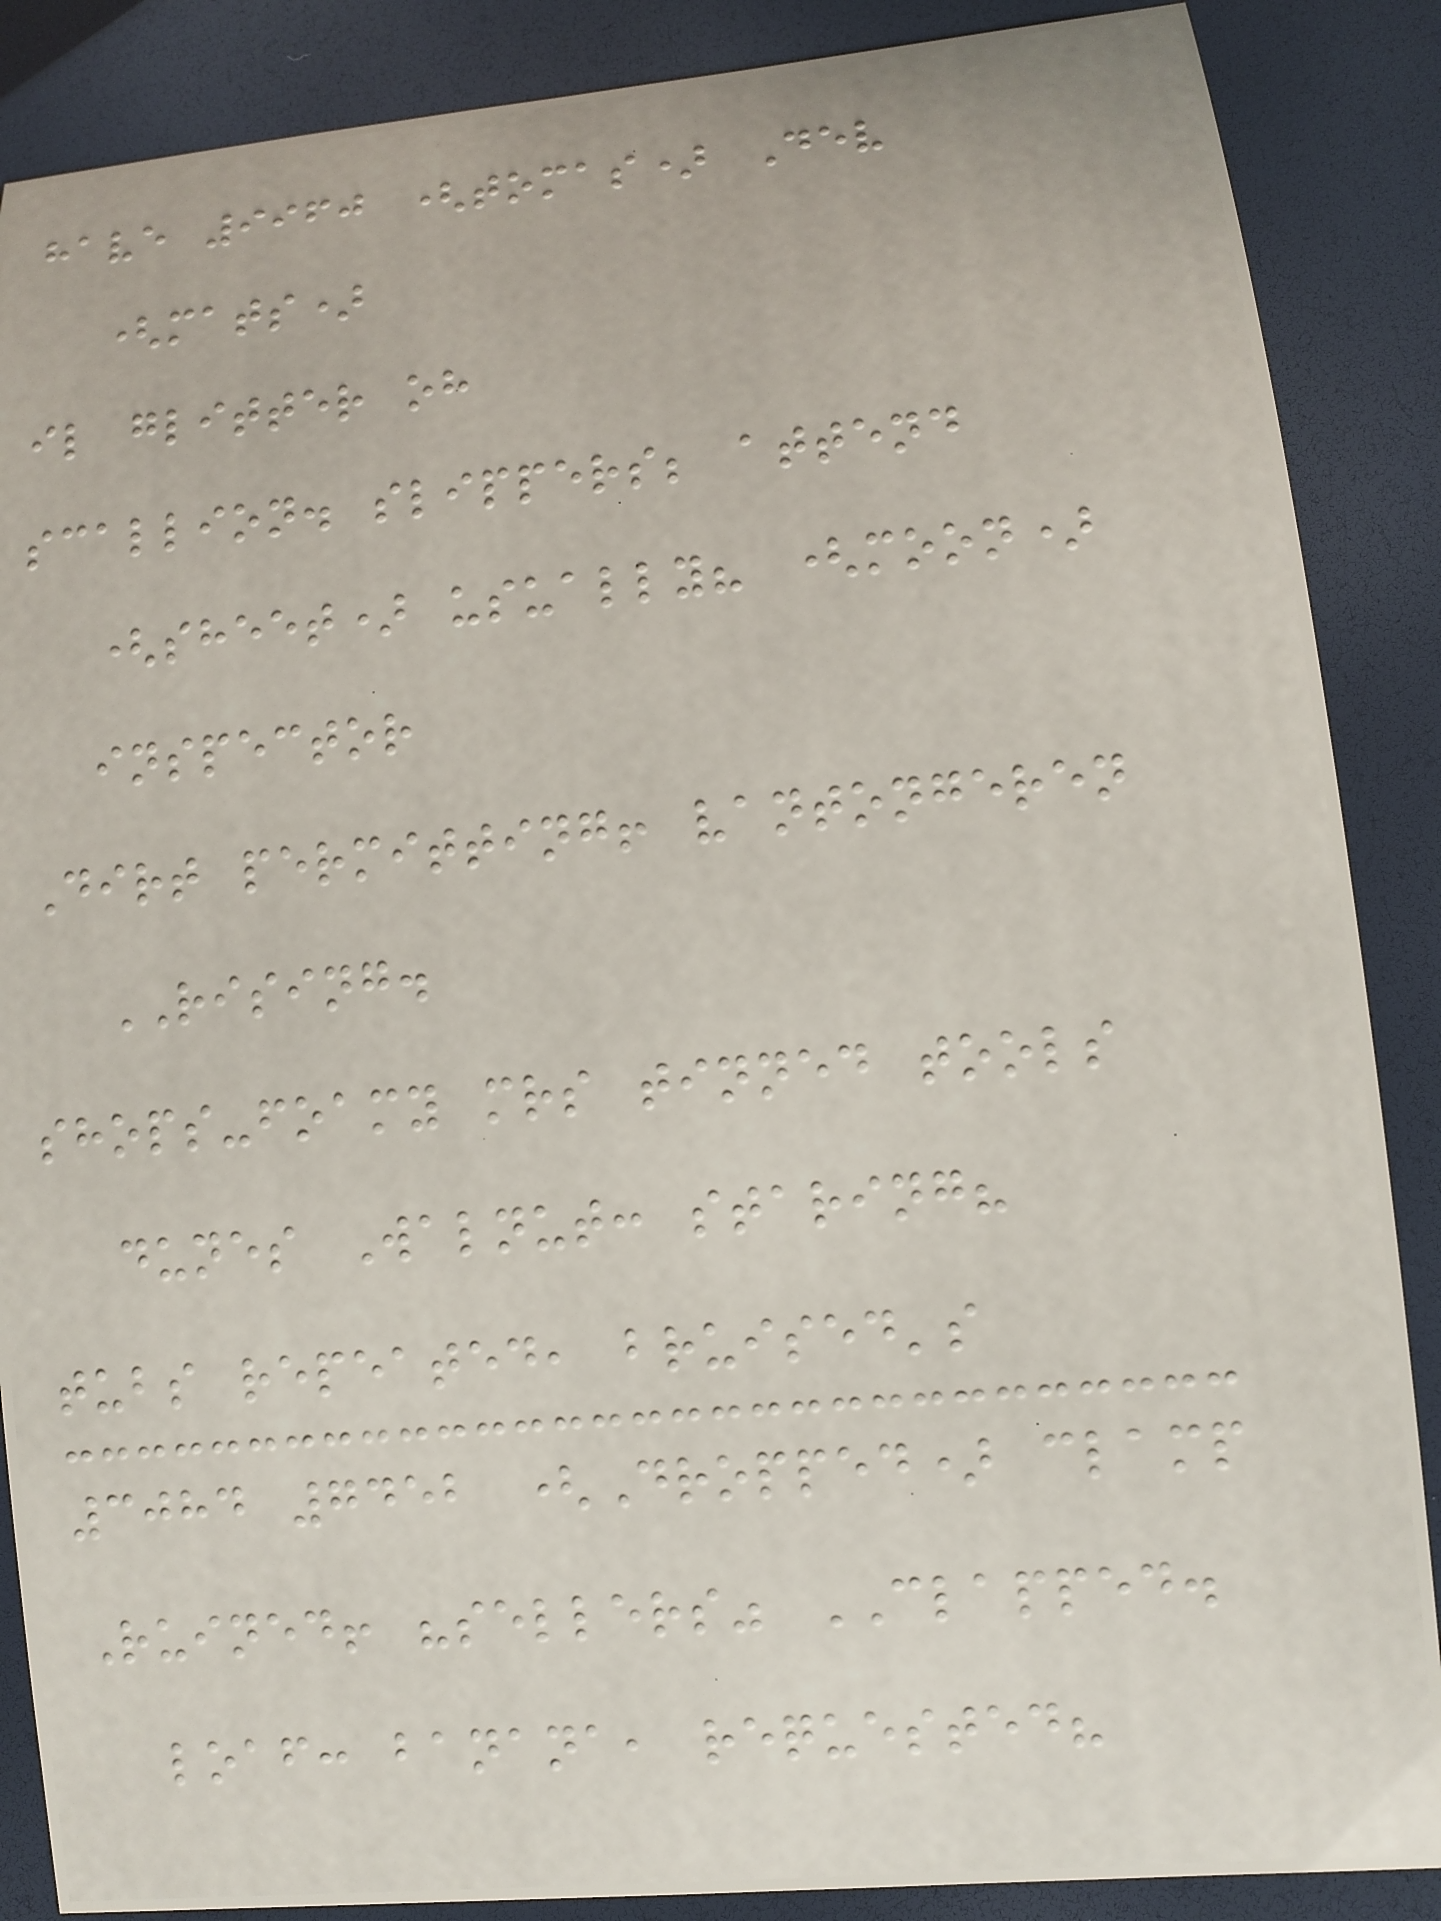have 9960 (tomas) Dev
(mats)
il glitter oh
scallion. slippers; attend
(sheet) usually? (moon)
inspector
Dirt permitting! vantongeren
RISING.
shops-foamy mrs tinned tools
dunes Walnut: staring?
tubs repeated, bruised's
3084 7452 (Dropped) clamp
Ruined! "sellers" CLAPPED.
loaf: banana, requested?
